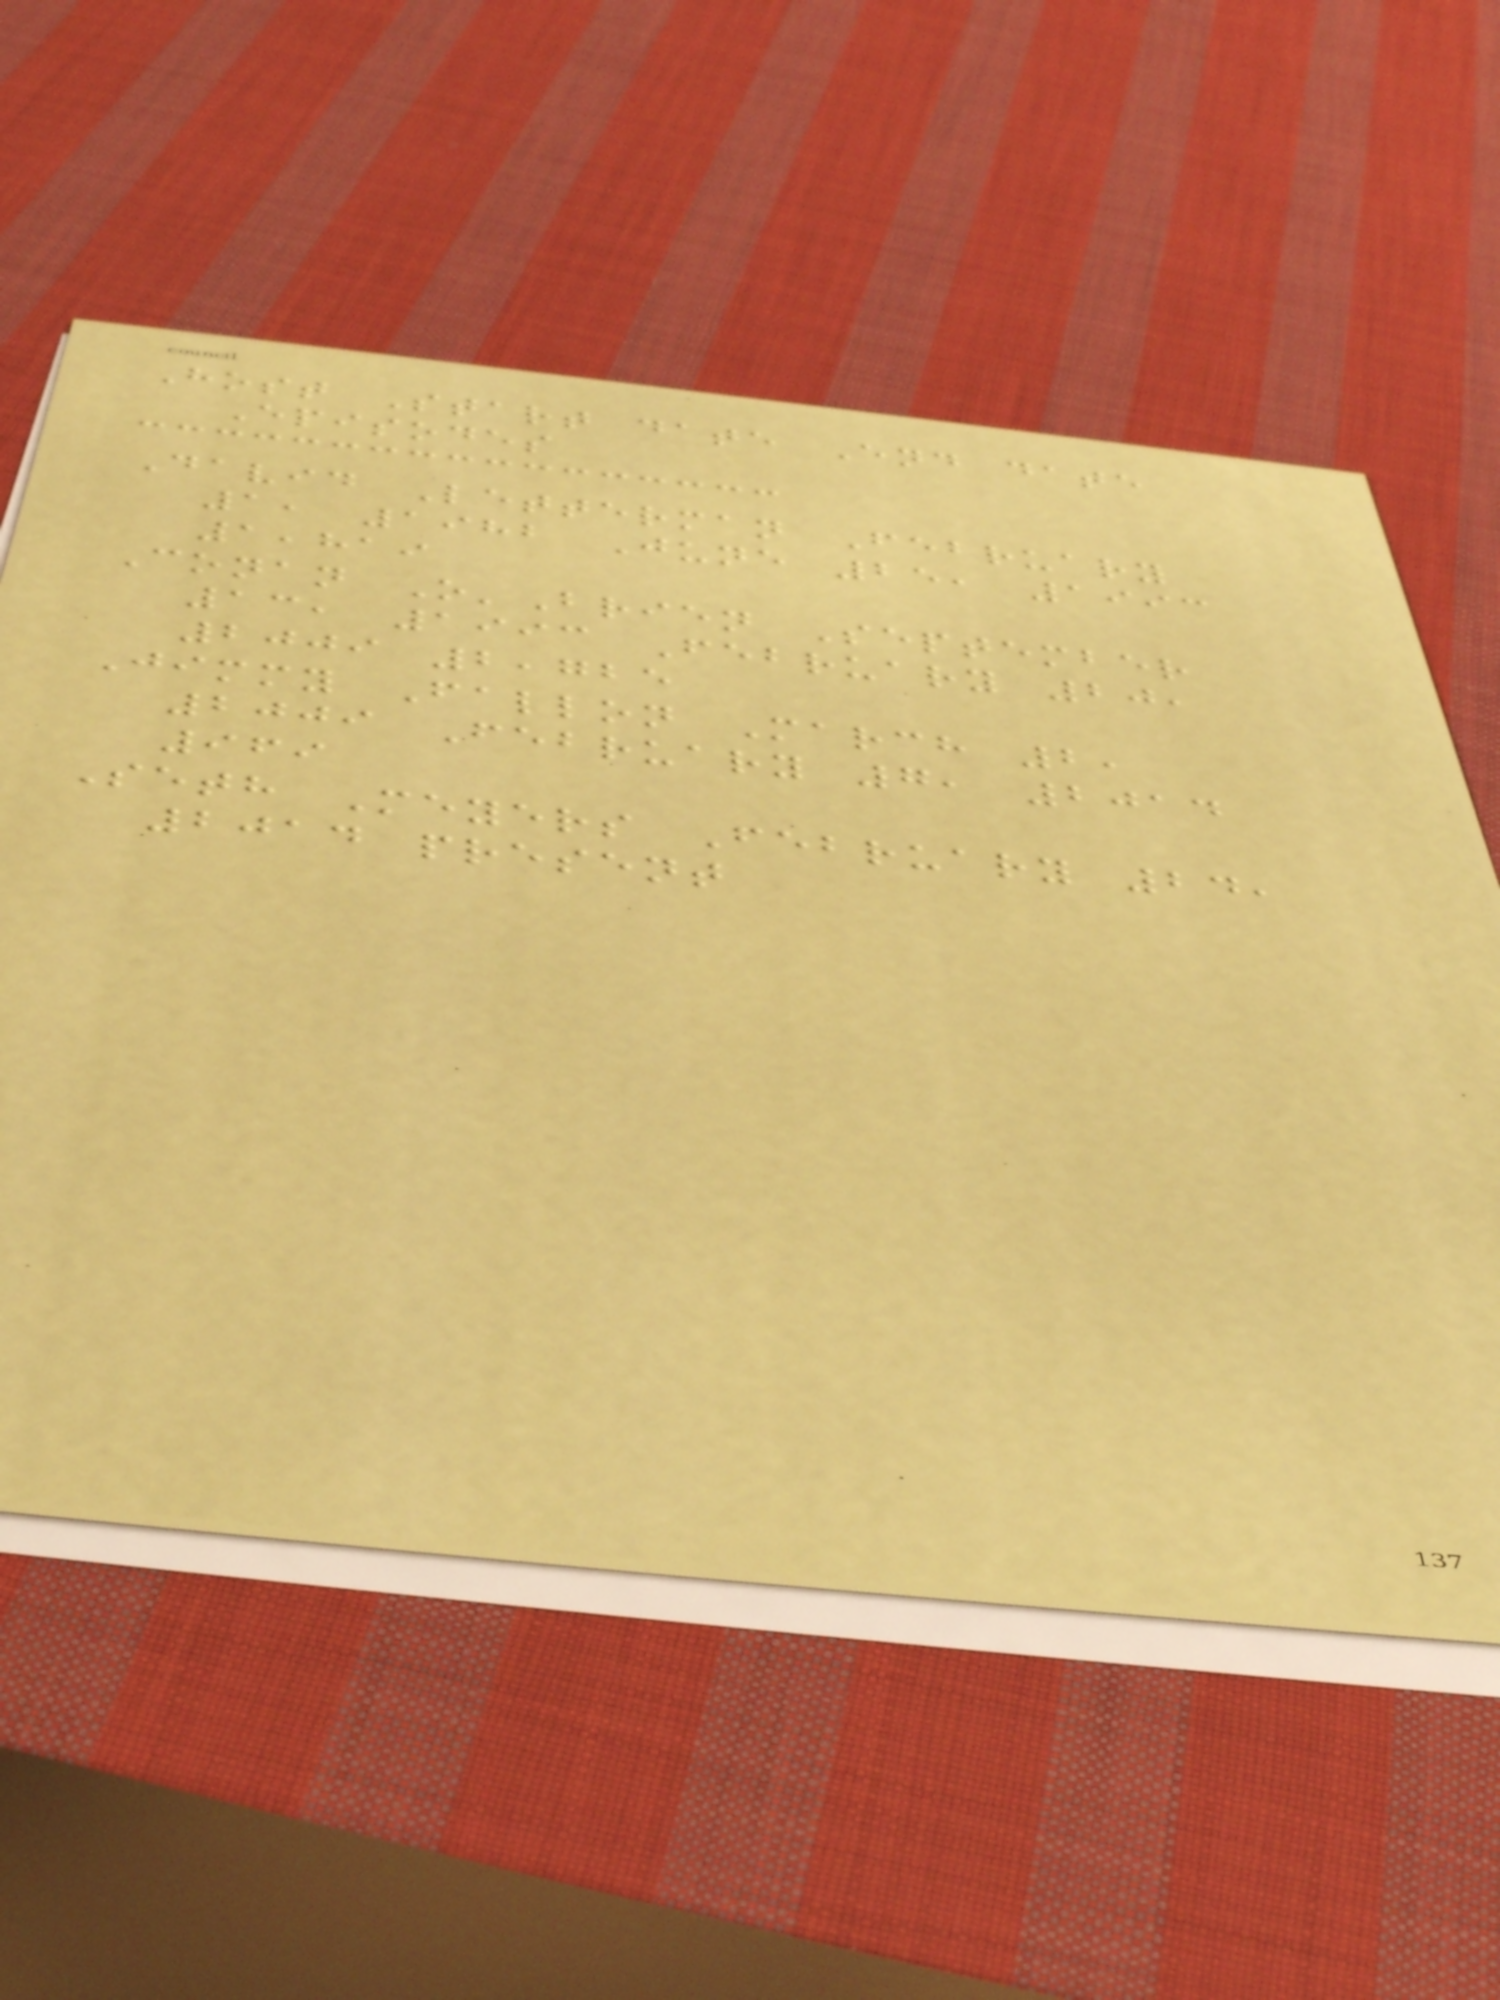Host Start date End date
Episodes
David Letterman February
1, 1982 June 25, 1993
1,819
Conan O'Brien September
13, 1993 February 20,
2009 2,725
Jimmy Fallon March 2,
2009 February 7, 2014
969
Seth Meyers February 24,
2014 present
